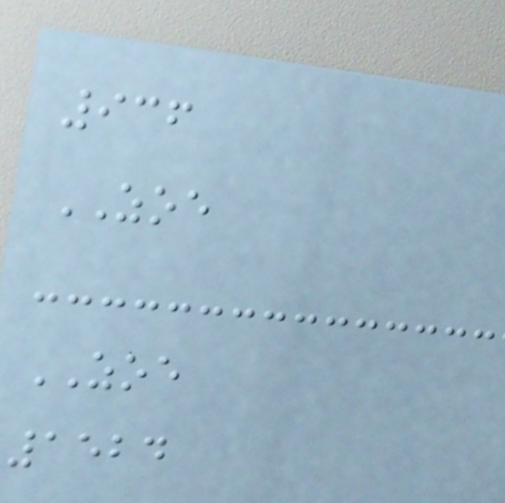936
ZOE
ZOE
1524
